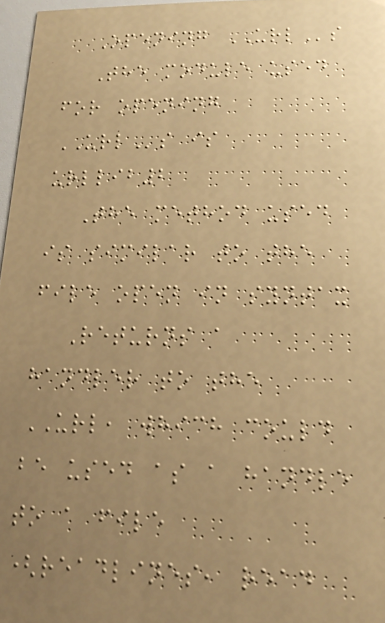Opening URLs
The module used
for opening
URLs is
urllib2
The method used
is similar to the
file open in syntax
Returns a
handler to the
URL, which could
be used as a handle
to a file
(readlines, read
